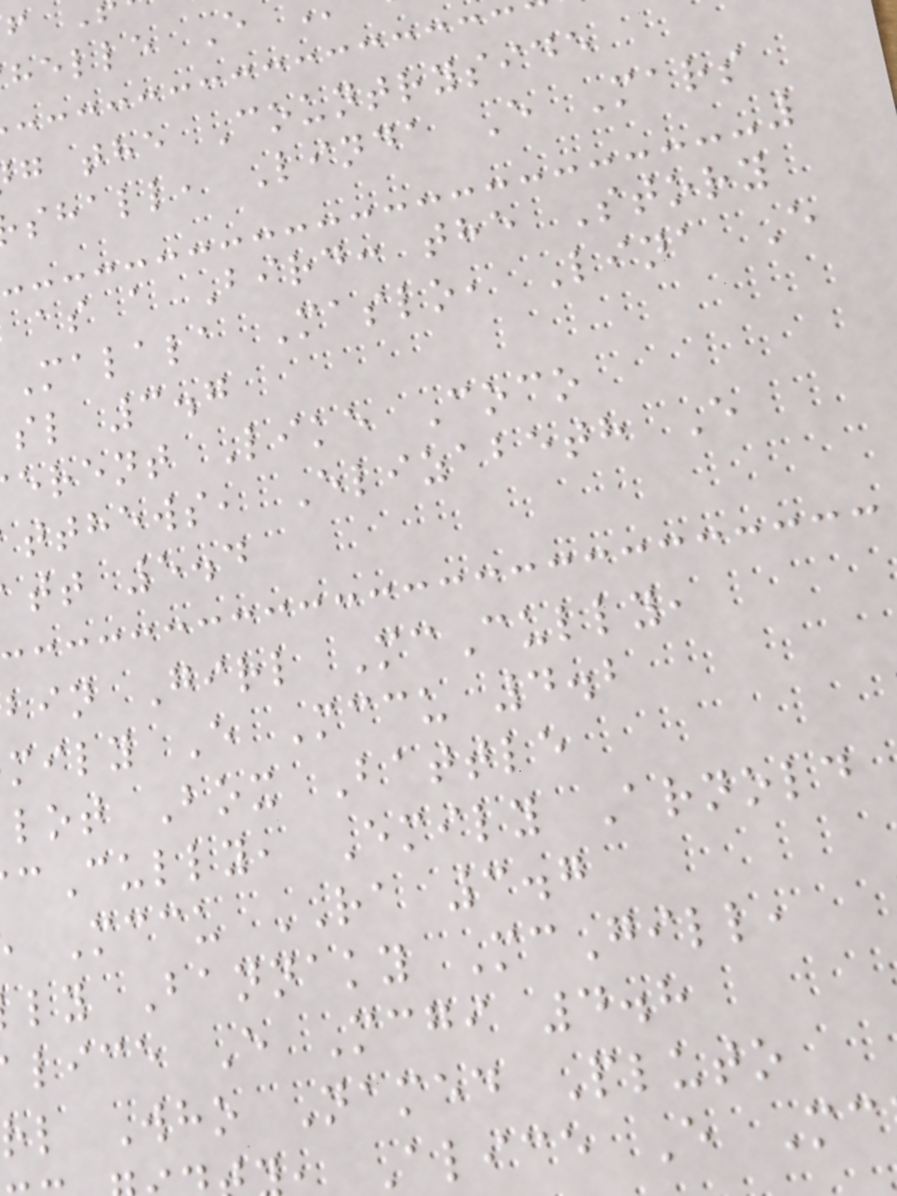helle E
g the Countryside
shall, Linda E Mars
as a Bird: the Story
Malala Maslo, Lina E
sl 3.7
erent Like Coco
tthews, Elizabeth E
tt 5.4
bin Girl McCully,
mily E Mccu 4.2
lot Box Battle
cCully, Emily Arnold
Mccu RA 3.7
ly Bannaky McGill,
lice E Mcgi 4.8
rl Who Named Pluto
Alice E Mc
